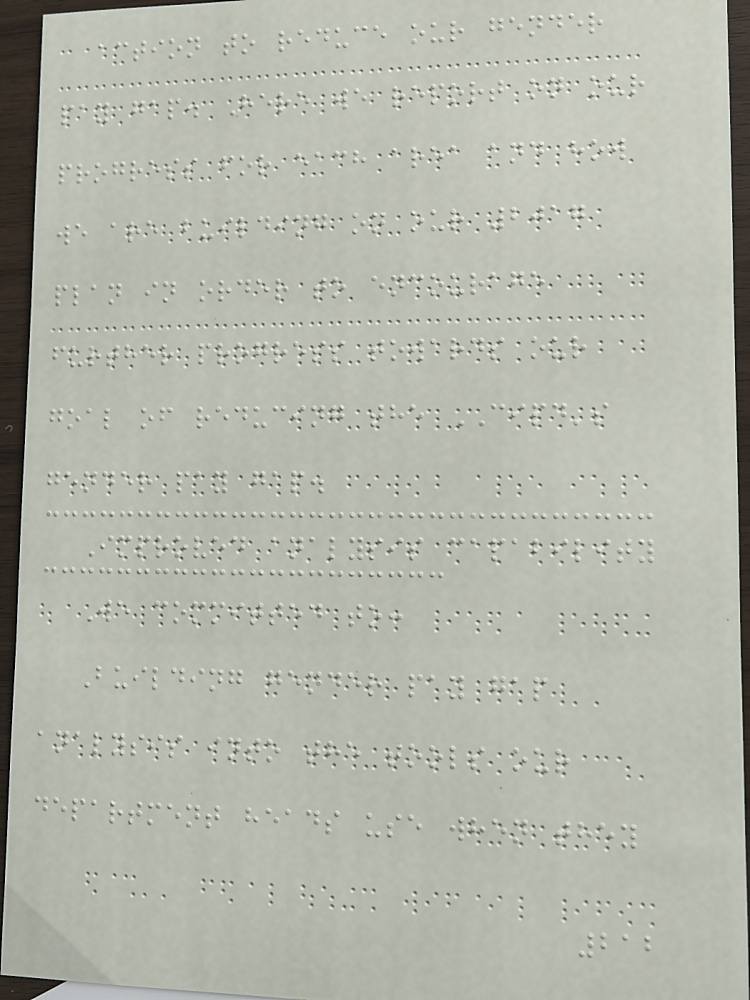action to reduce our gender
pay gap. Here we report on our
progress for each area and how
we are building on our 2017
plan in order to encourage
further progress towards our
goal of reducing the CIPD's
gender pay gap.
Improved analysis capability
We committed to:
Building gender pay gap
analysis into the tools our
department heads use when they
212
